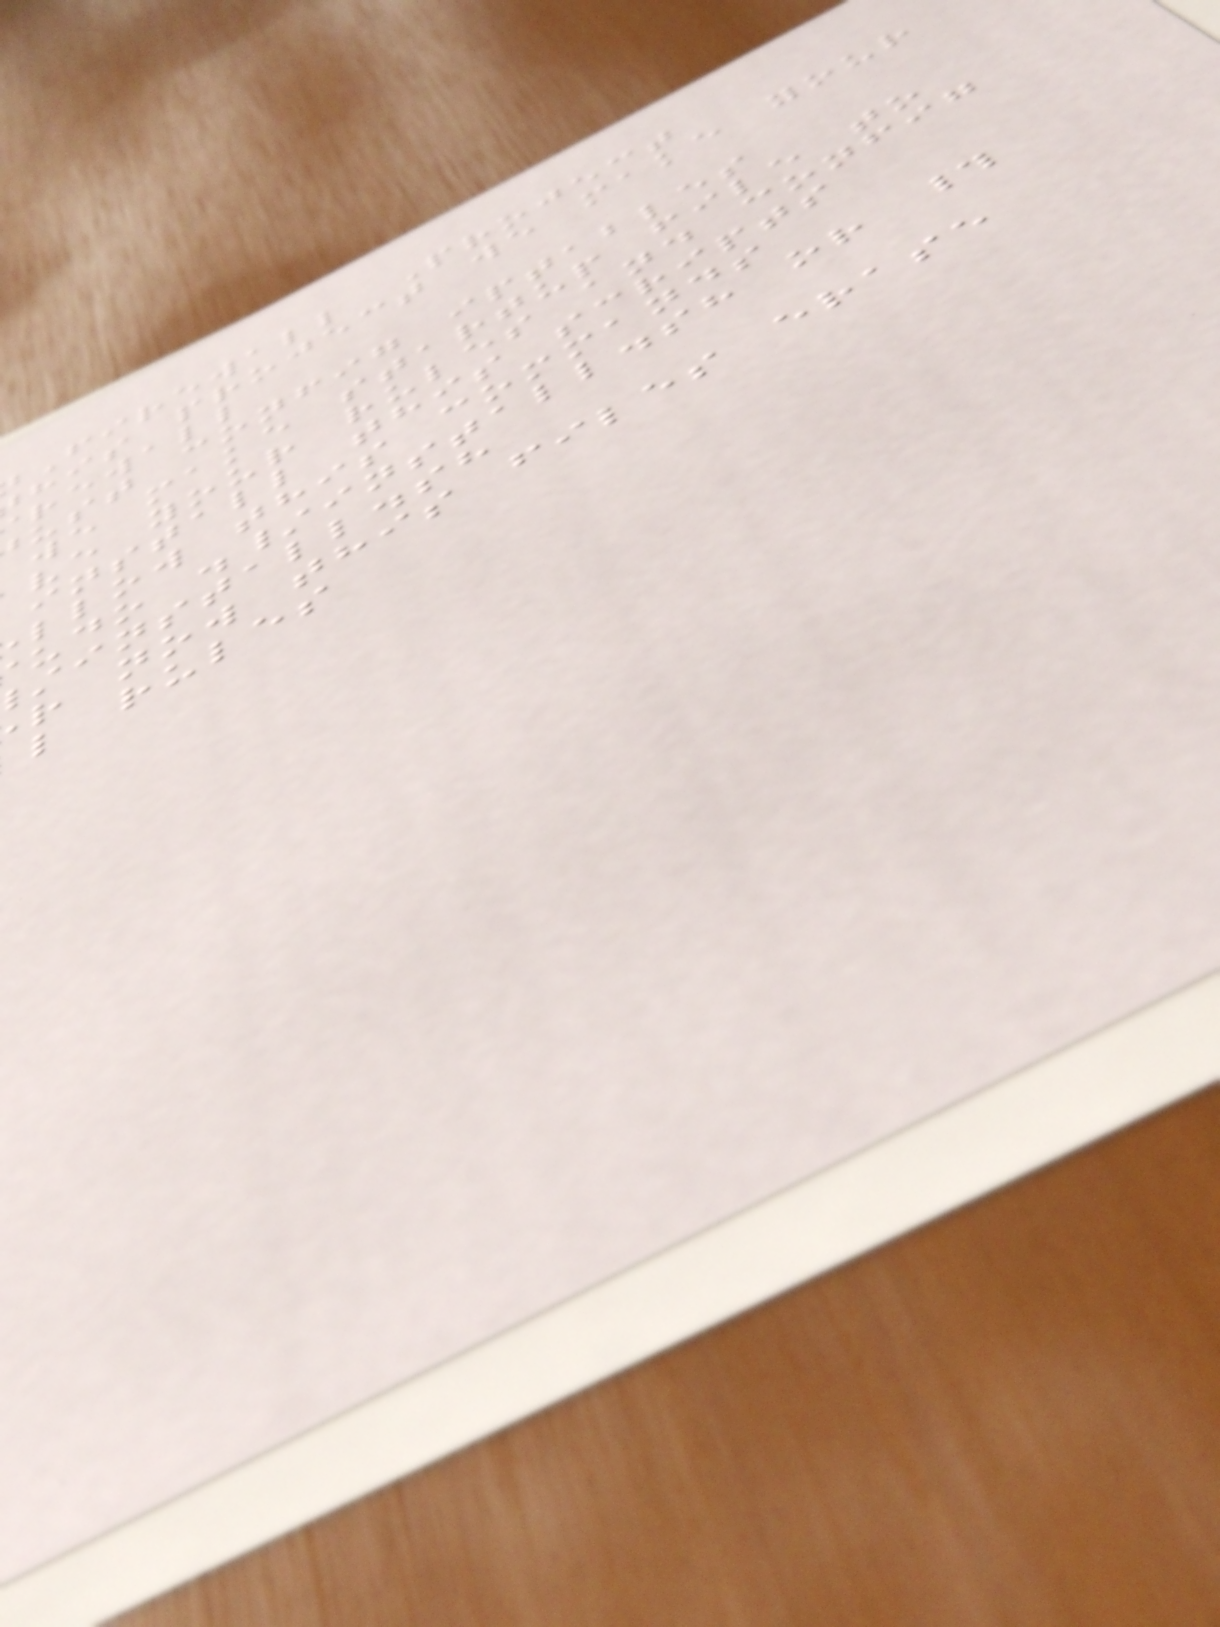Firewall Project
his project we make your
rewall
ust config iptables
we make startup file to
ve your rules and config
install this scripts
llow this commands
udo ./install.sh or #
install.sh
r now this files erase
l rules
